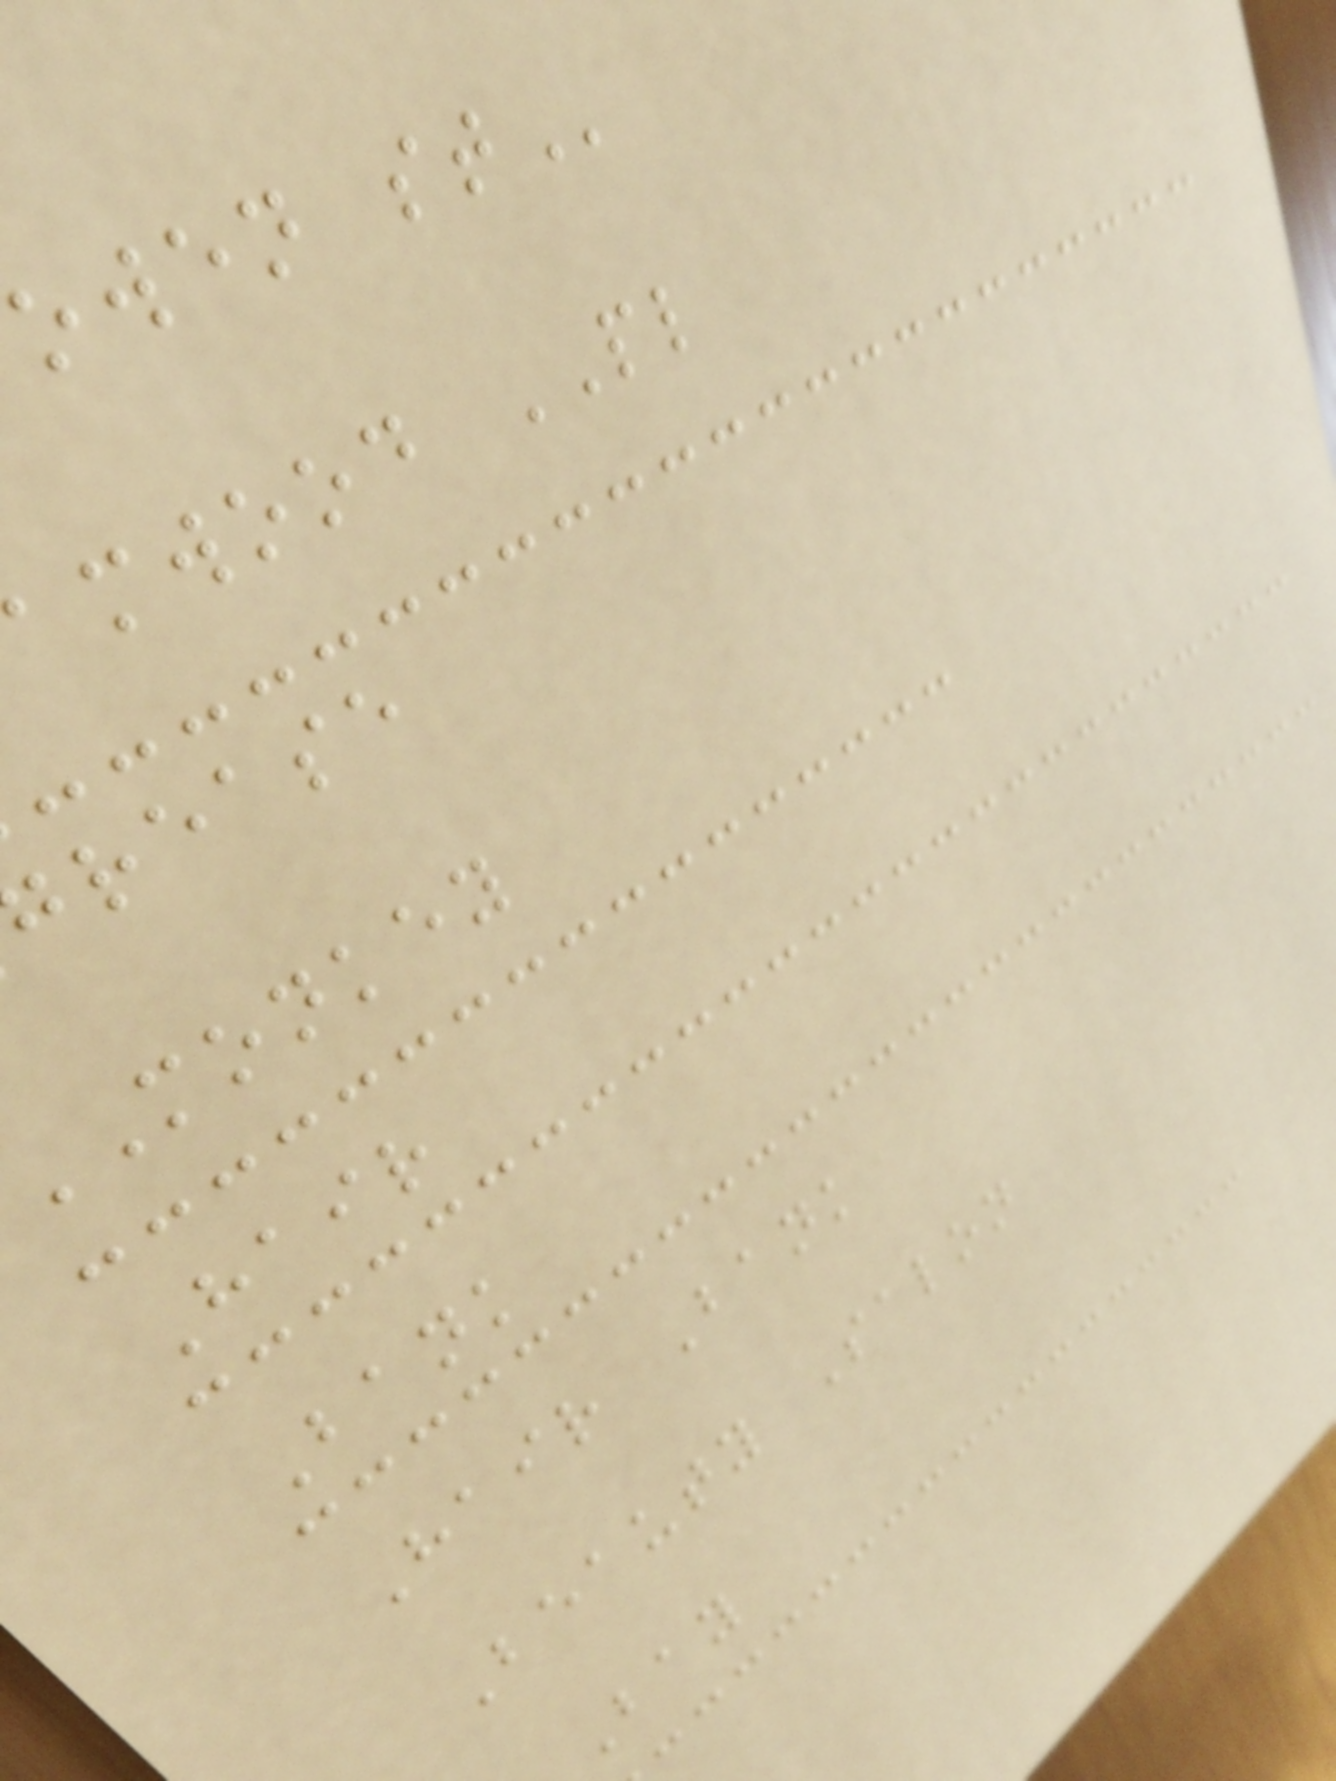owen
mwood PL
rease
monkey
Hair
Bank
Hair Bank
Beauty Salon
